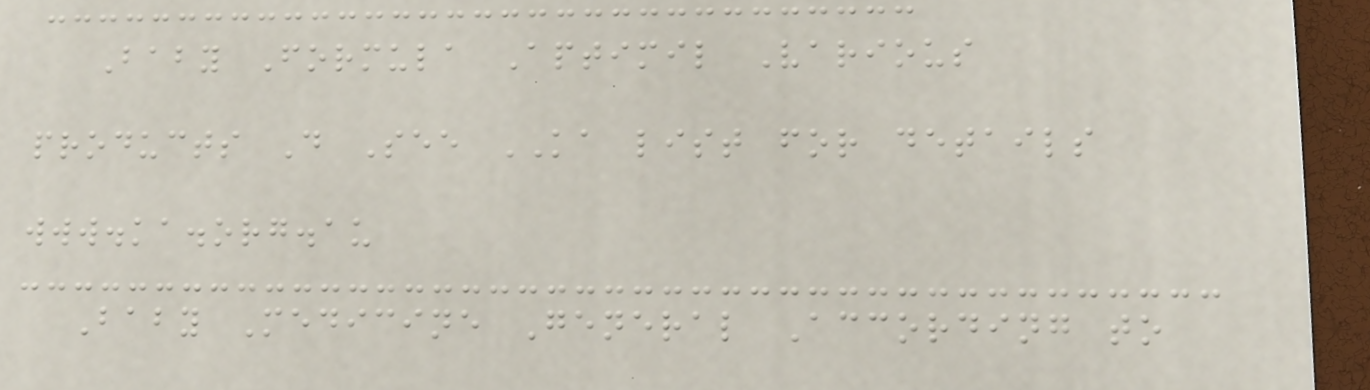Baby Formula Aptimil Various
products D See KA list for details
www.ka.org.au
Baby Medicine General According to
